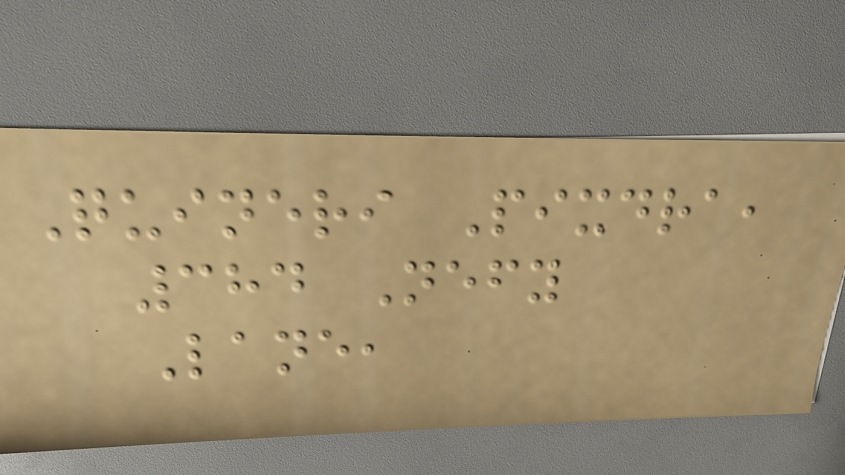Quineri Pixdra,
384 Nefy
Lane,
